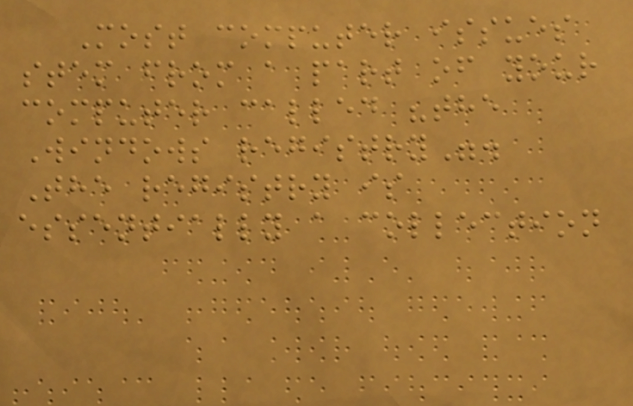Most computer issues
stem from a part of your
computer called "the
Windows registry".
The registry is
essentially a collection
